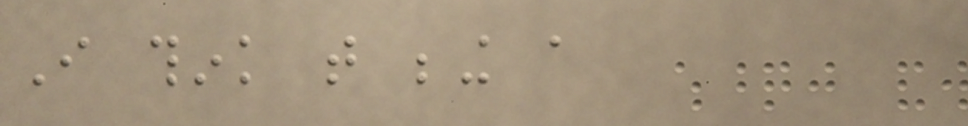I think that being a
